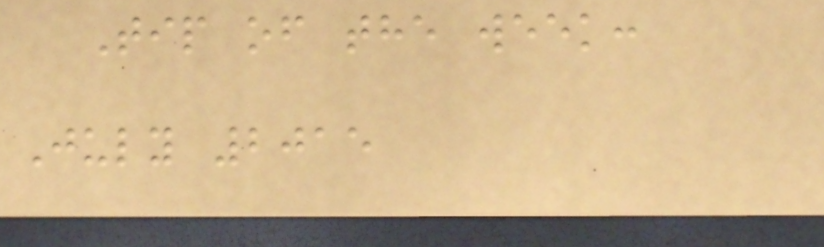Tip of the week:
July 2015
